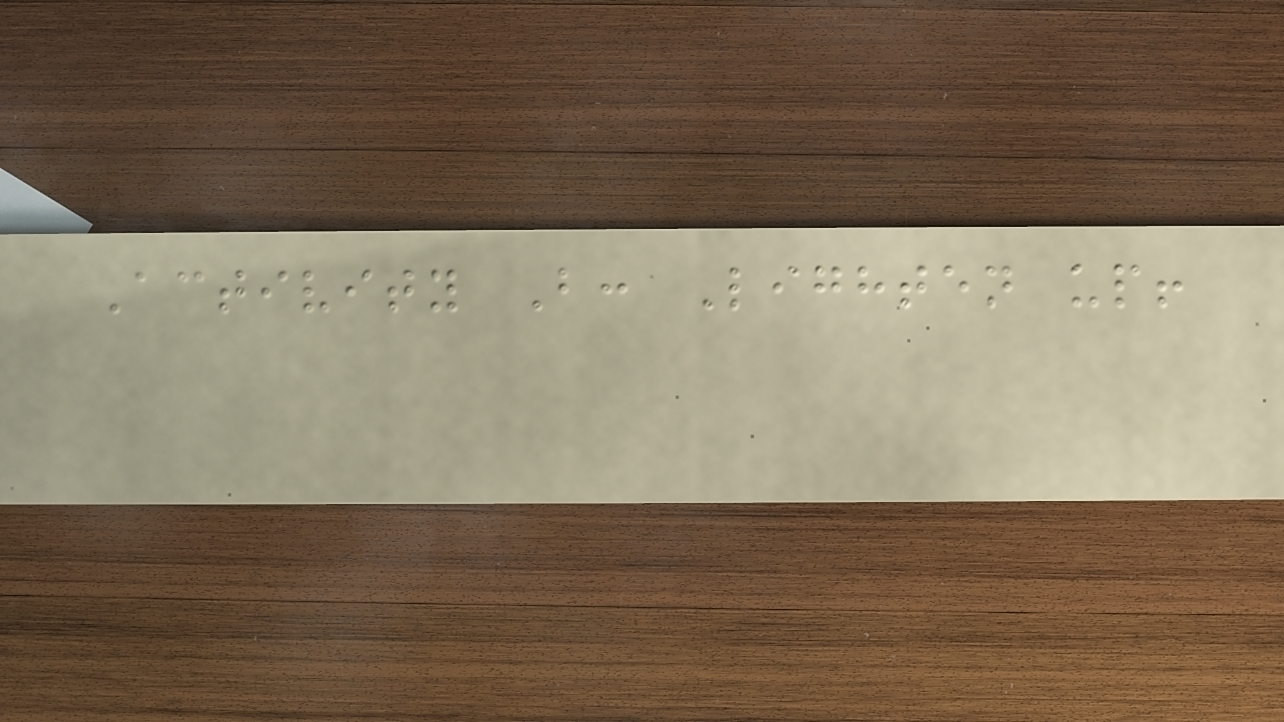Activity B: Lighten up!
